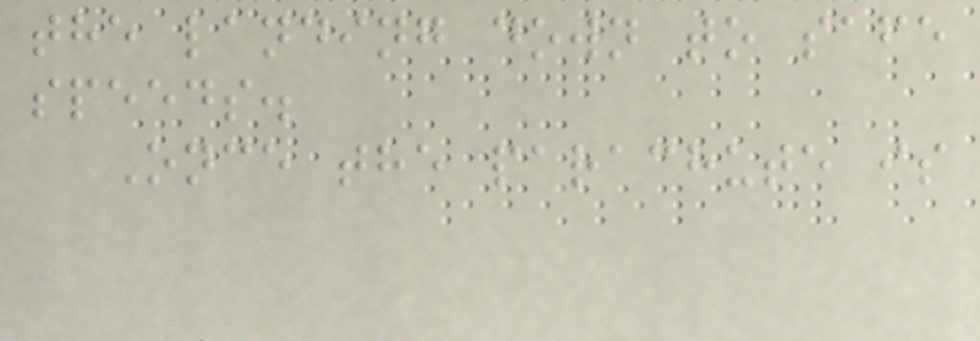the landing down to safe
speeds.
Once the parachute is
